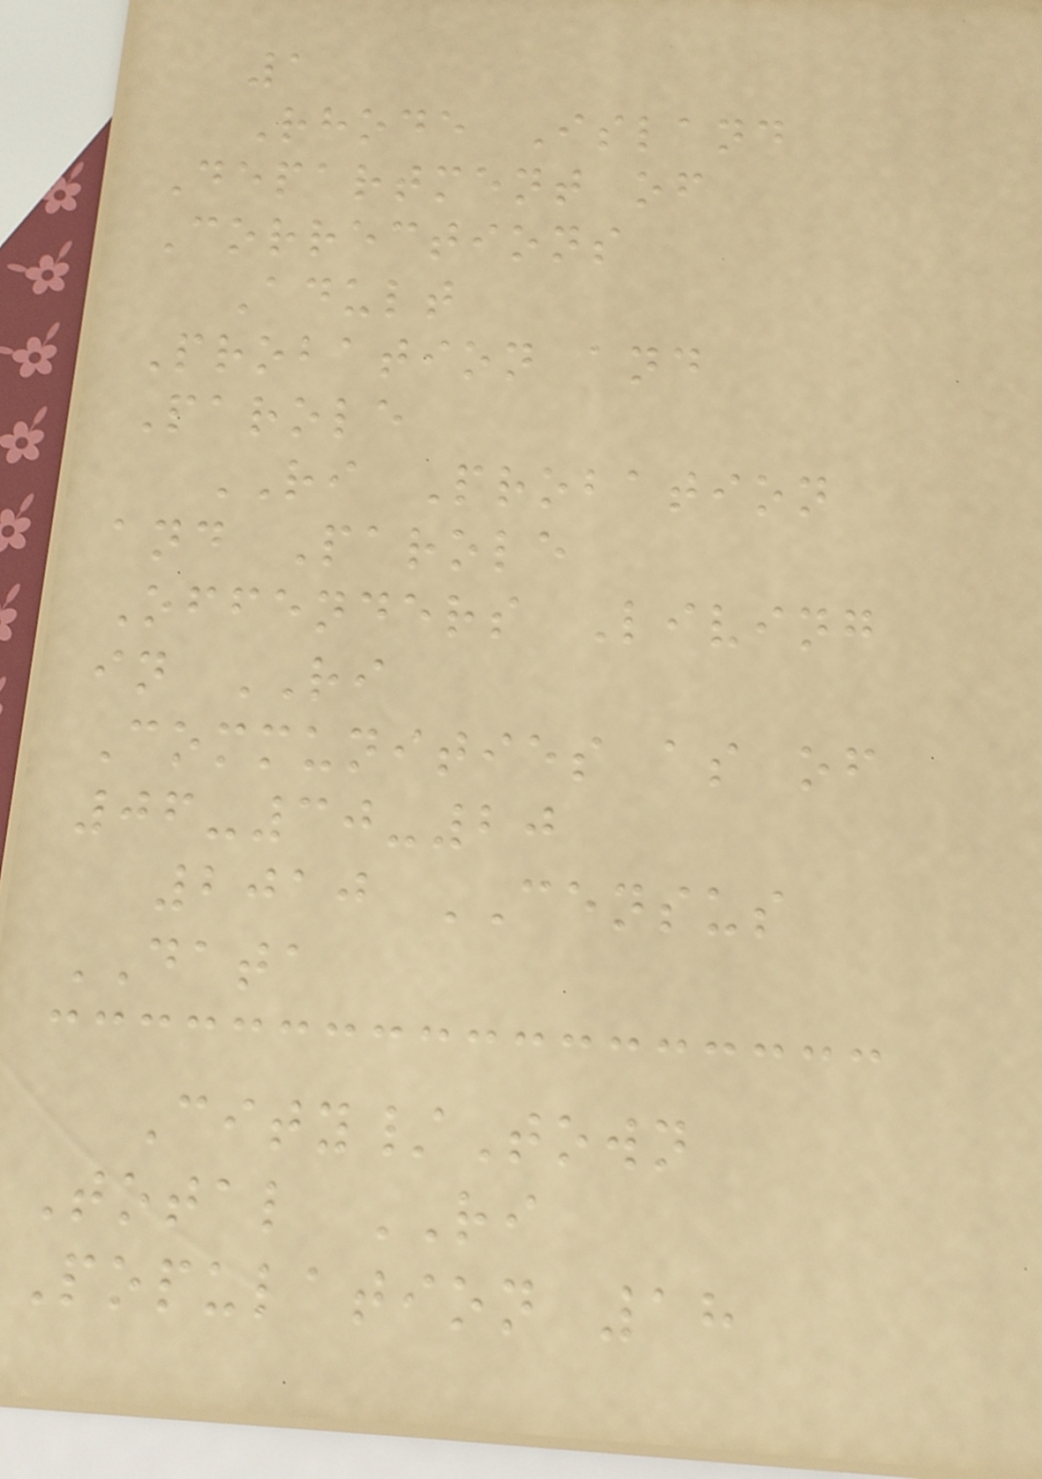1
Rhode Island
Department of
Corrections
Adult
Probation and
Parole
RI Probation
and Parole
Offenders Living
in RI
Communities as of
06-30-20
2010 CENSUS
DATA
City/Town
Total RI
Population 18
